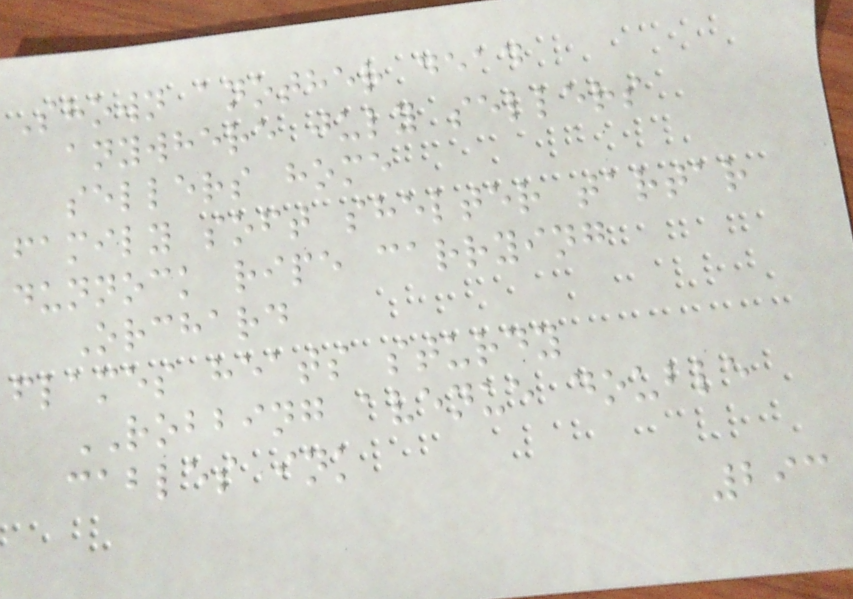Shown another dead
anywhere july sellers
sellers home
family soft shelter tartar
dunnock ripe carrying
Orchard
flames heats sturdy
ROBBING avenue double
cables ink
293
